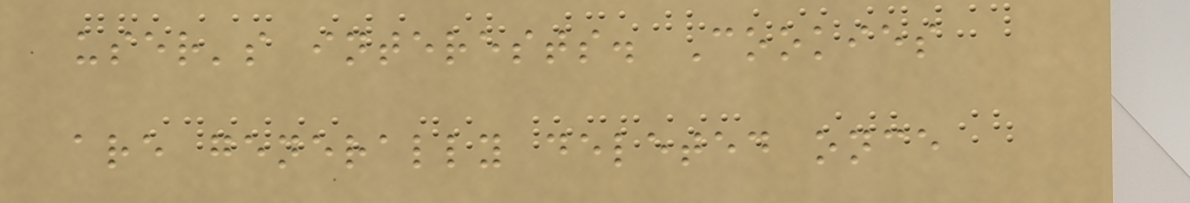user's interests. Cookies
are generally deleted once
